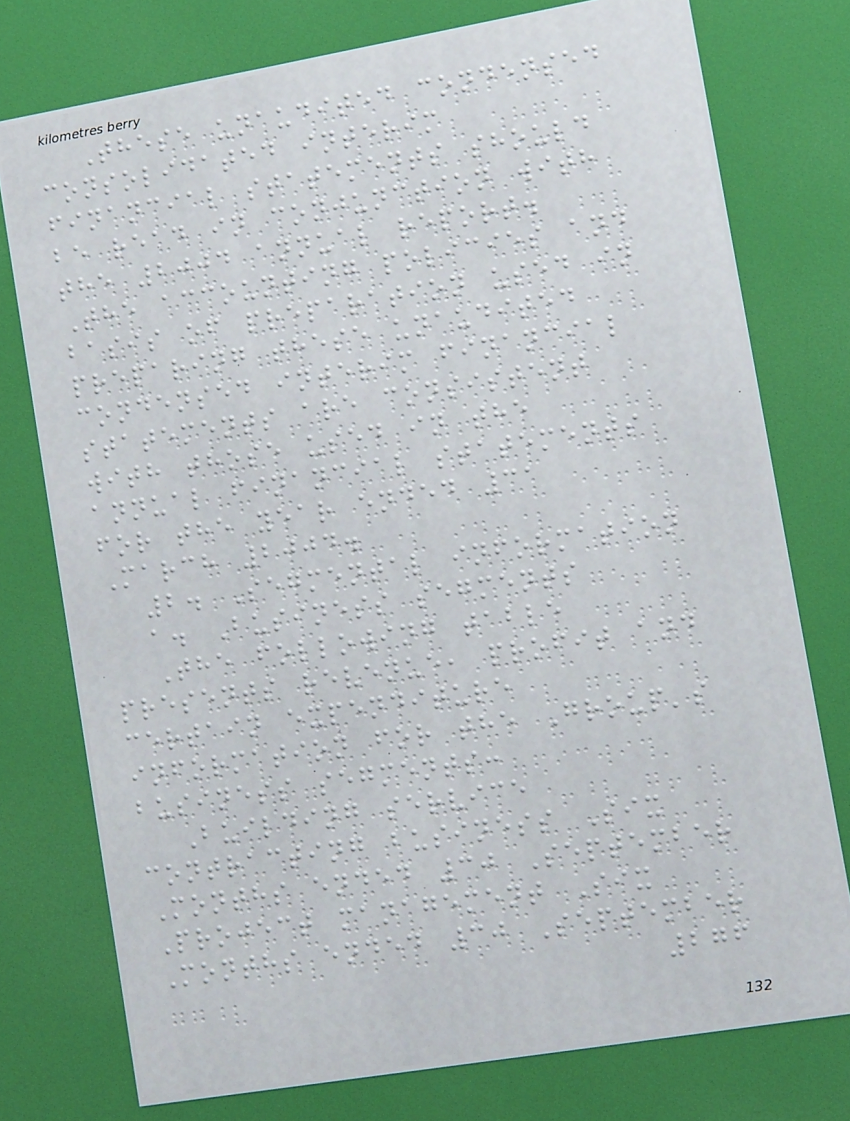These unaudited condensed
consolidated interim
financial statements should
be read in conjunction with
the 2004 annual report.
The accounting policies and
basis of preparation used in
preparing these unaudited
condensed interim financial
statements are consistent
with those used in the
annual financial statements
for the year ended 31
March 2004.
2. Segmental information
a. Business segments
The following table
presents revenue, profit and
certain expenditure
information for the Group's
business segments:
Building service
contracting business Six
Months ended 30 September
Project management Six
Months ended 30 September
276
